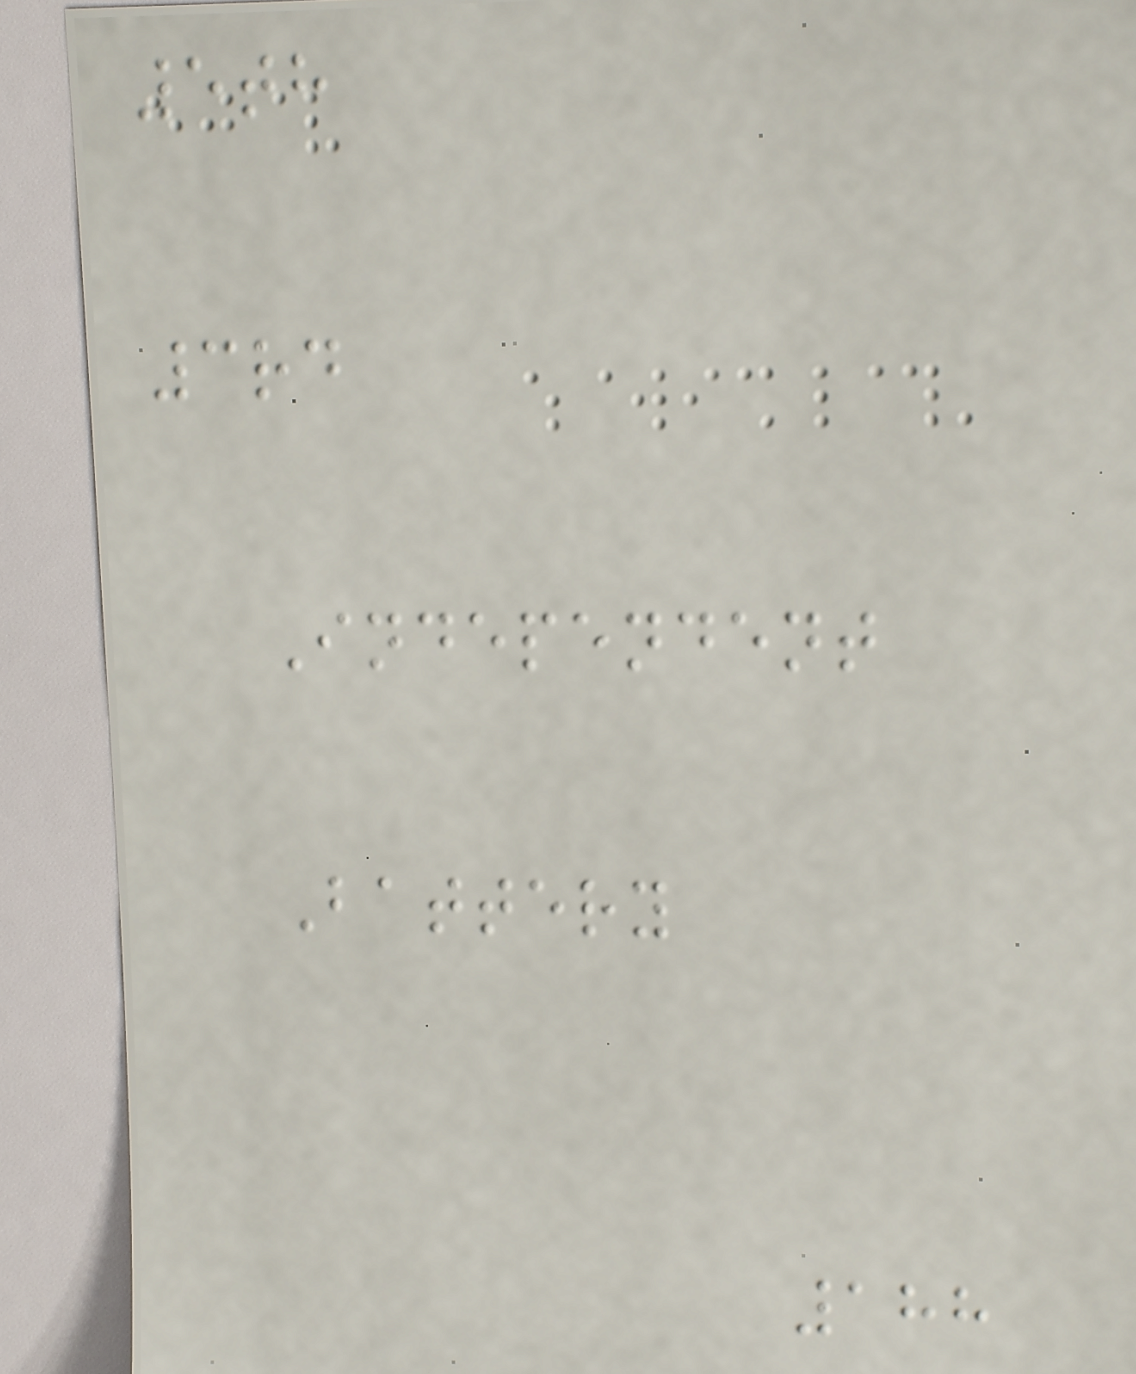5th
3rd
Independent
Battery
188
